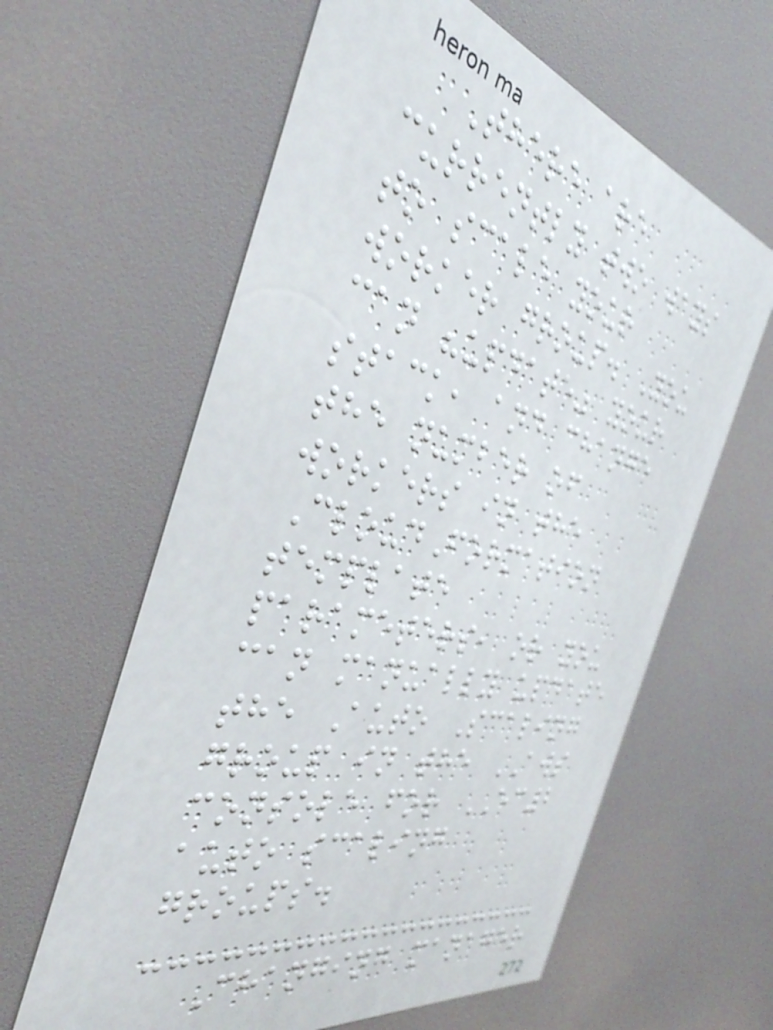There are
currently two ways
to scale your
worker group. You
can "update" your
stack, and change
the number of
workers in the
CloudFormation
template
parameters, or you
can manually update
the Auto Scaling
group in the AWS
console for EC2
auto scaling
groups.
Changing manager
